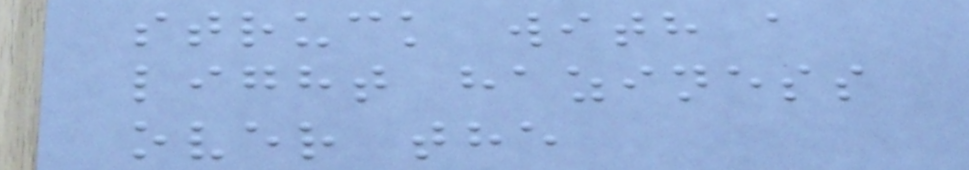struck with a
light haziness
over the
